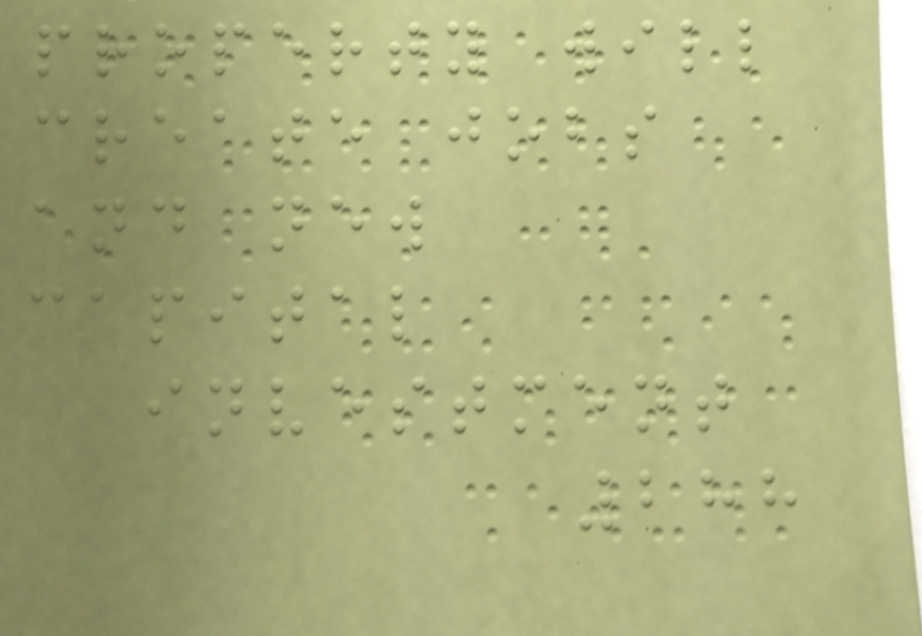property will
create jobs
and new
capital
investment
288
